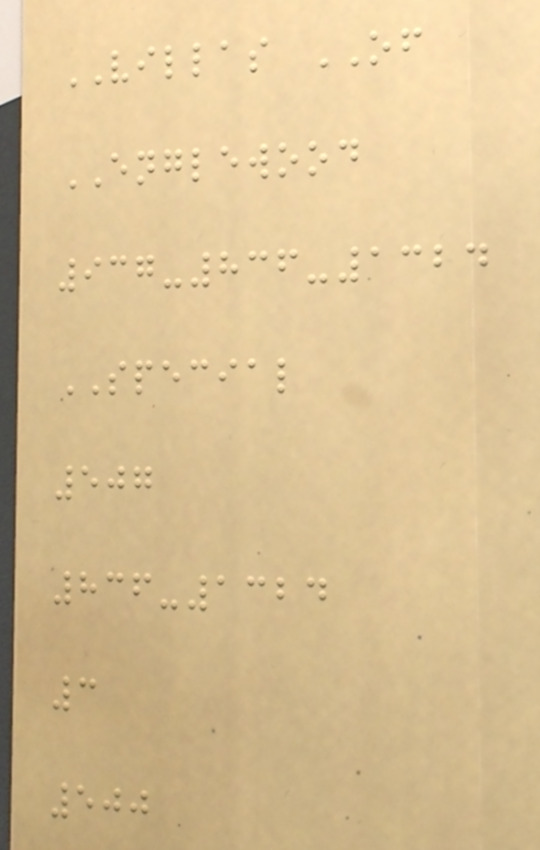VILLAS OF
ENGLEWOOD
937-836-1324
SPECIAL
507
836-1324
3
500
